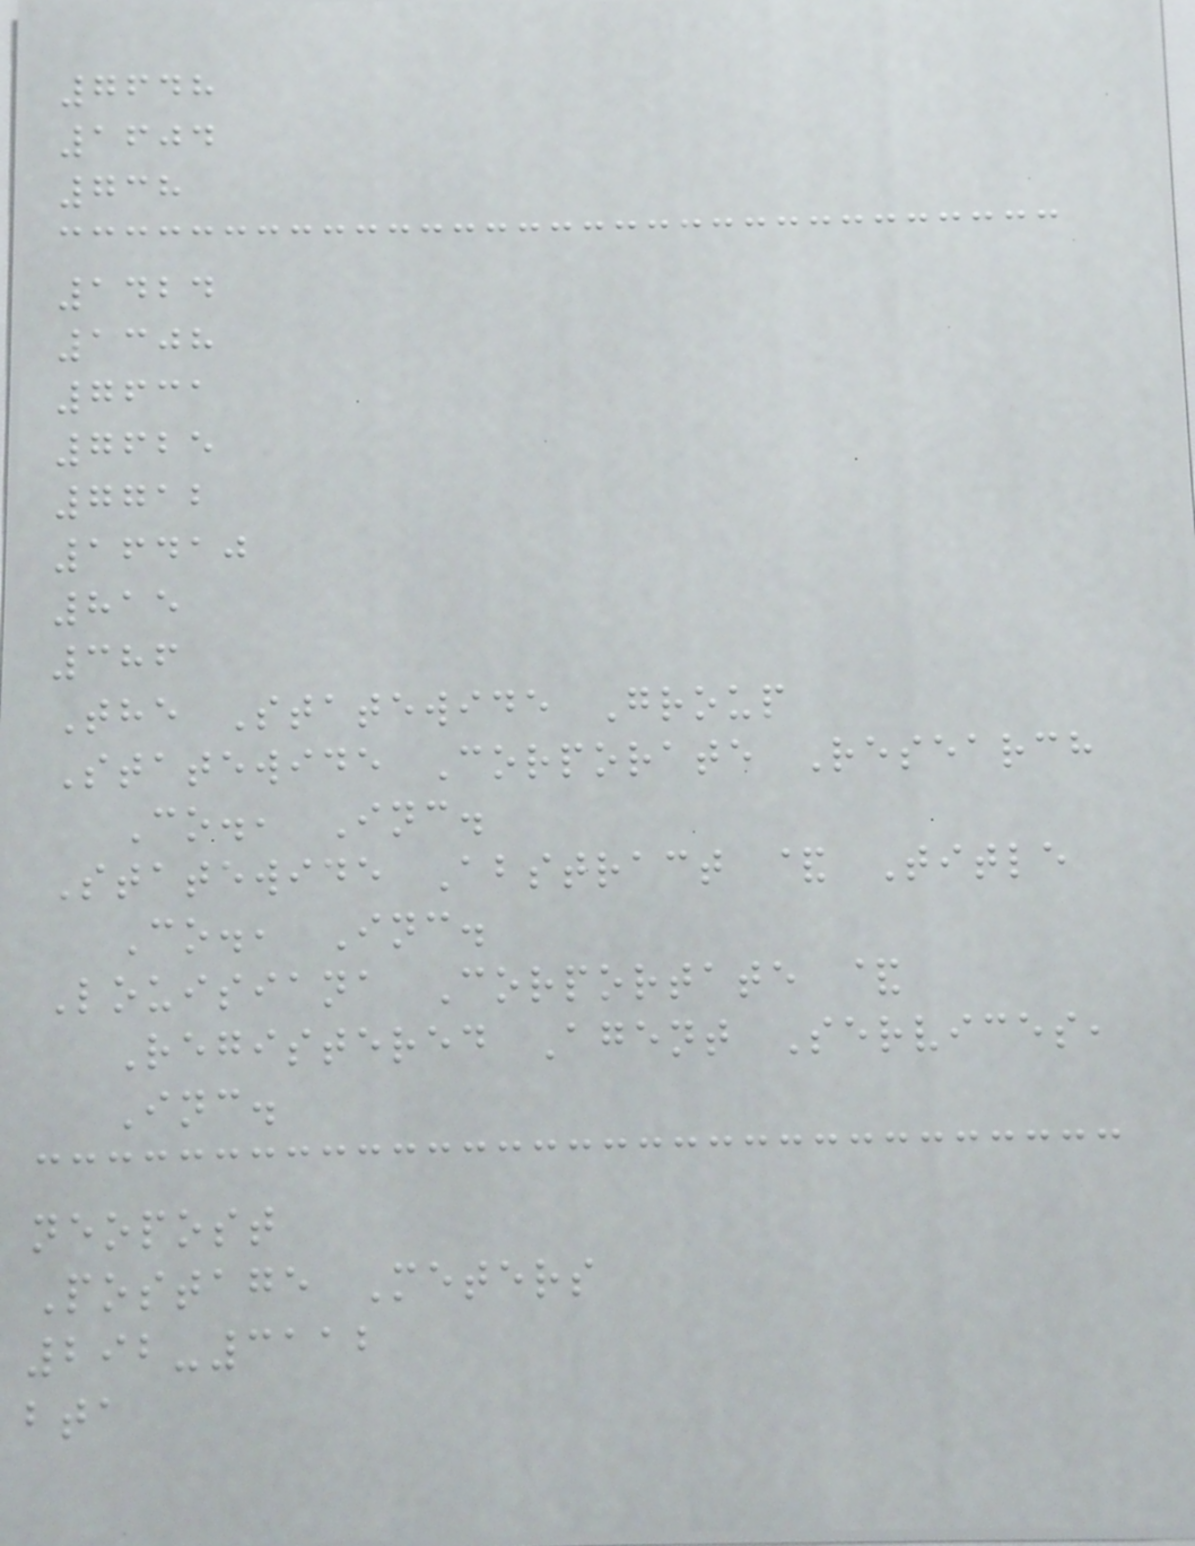7648
1604
738
1424
1308
7631
7625
7712
16410
815
386
The Statewide Group
Statewide Corporate Research
Co., Inc.
Statewide Abstract & Title
Co., Inc.
Louisiana Corportate &
Registered Agent Services,
Inc.
neopost
Postage Meters
292-3112
bta
